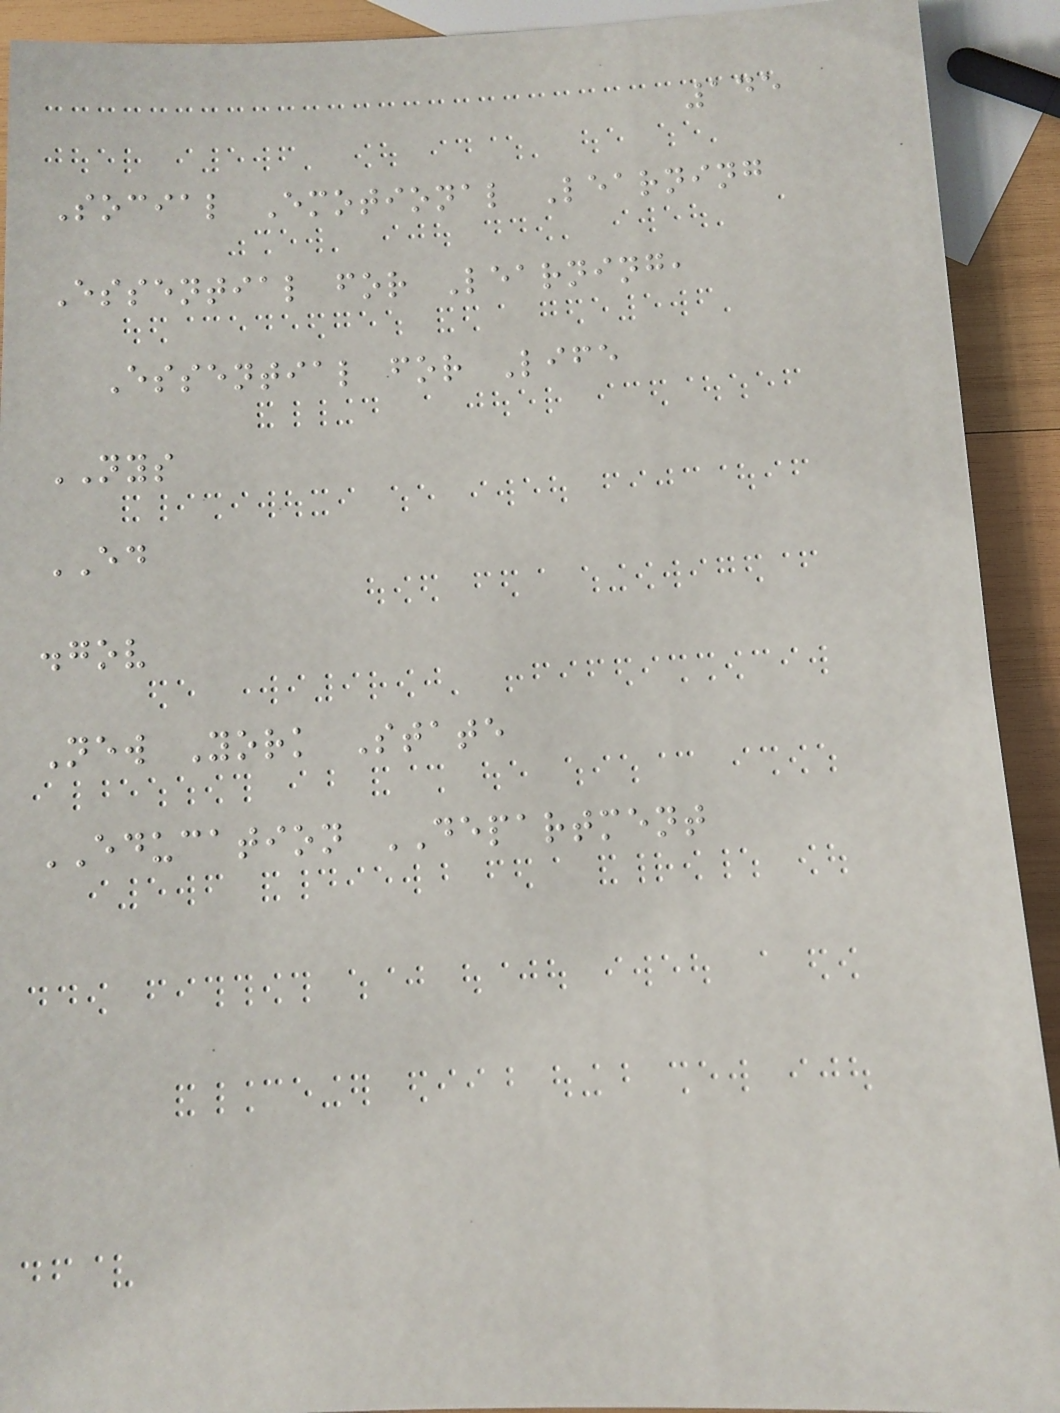145
Social Emotional Learning
Essential for Learning,
Essential for Life
NYS
ED
.gov
New York State
EDUCATION DEPARTMENT
